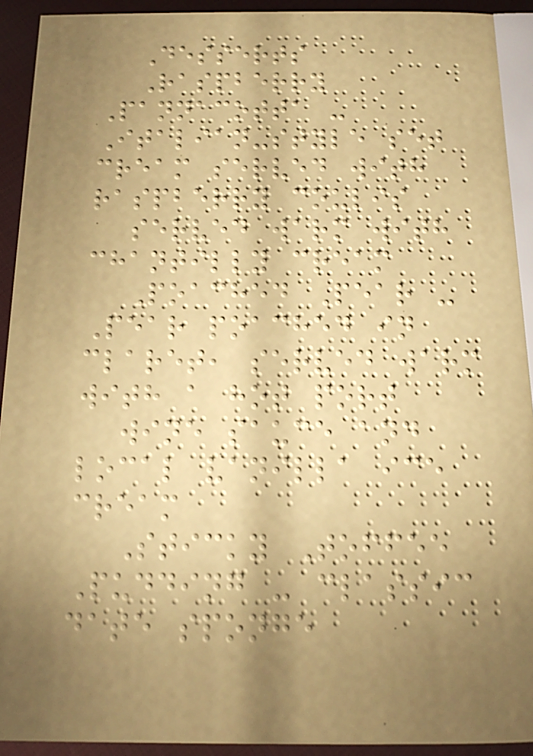Desserts
Raspberry
Pannacotta -
Italian-style set
cream served with
raspberry coulis
served warm with
chantilly cream
Poached Pear -
Pear poached in
claret, served warm
with a hot port
wine sauce and
local vanilla ice
cream
Sticky Toffee
Pudding - classic
date sponge
